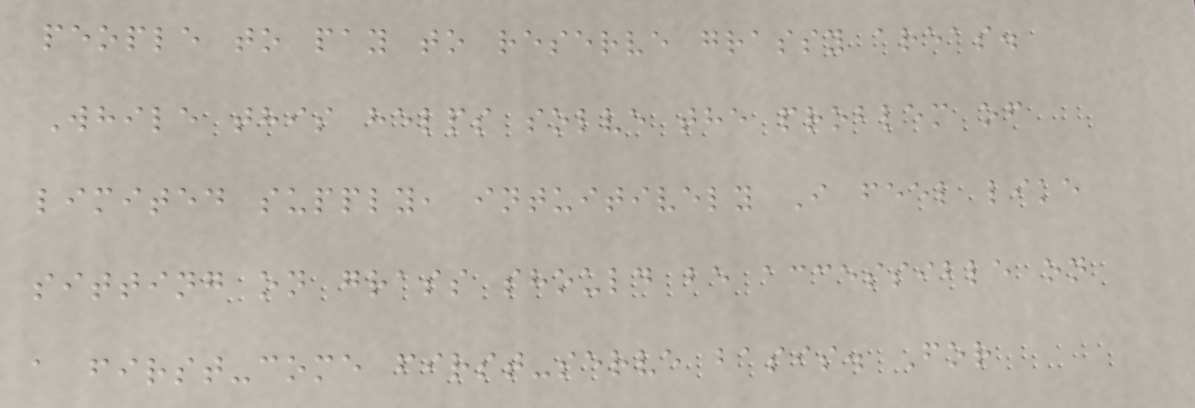people to pay to reserve grassy areas.
While this helps solve the problem of
limited supply, intuitively I feel like
sitting on grass should be accessible on
a first-come first-serve basis. For
